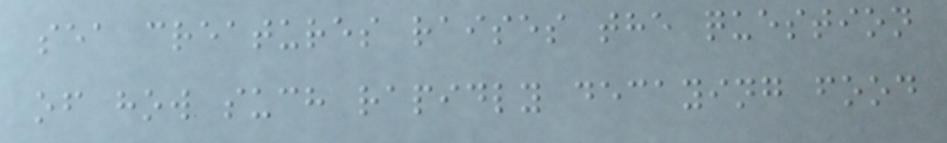sea creatures raises the question
of how such rapidly decaying food
